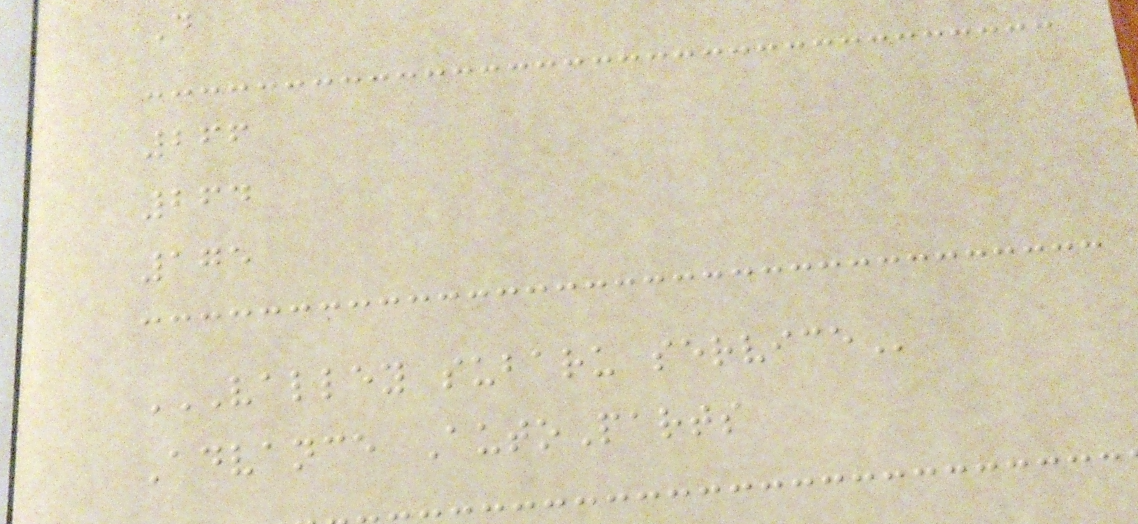D
266
264
175
VALLEY SUBARU SERVICE
Advance AutoParts
